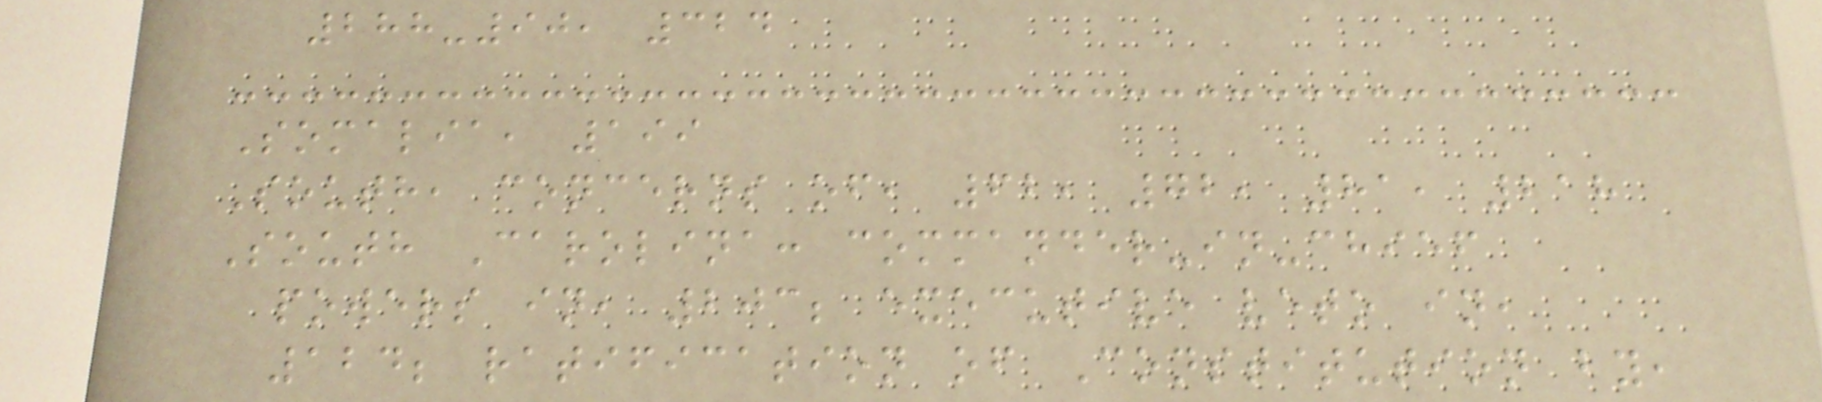288-90, 324
Somalia, 199
South, concerns of, 62, 72, 81, 218
South Carolina: commander-in-chief
powers in, 203; executive veto in,
124; ratification of Constitution by,
